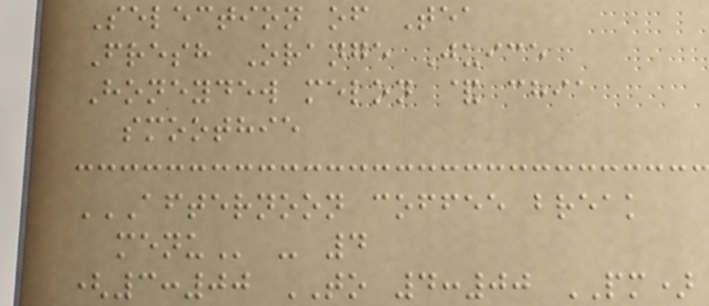Selection of Tea
Fresh Orange Juice
Honeydew melon & chia
smoothie
AFTERNOON COFFEE BREAK
MENU - 4
(3:00 TO 4:00 PM)
